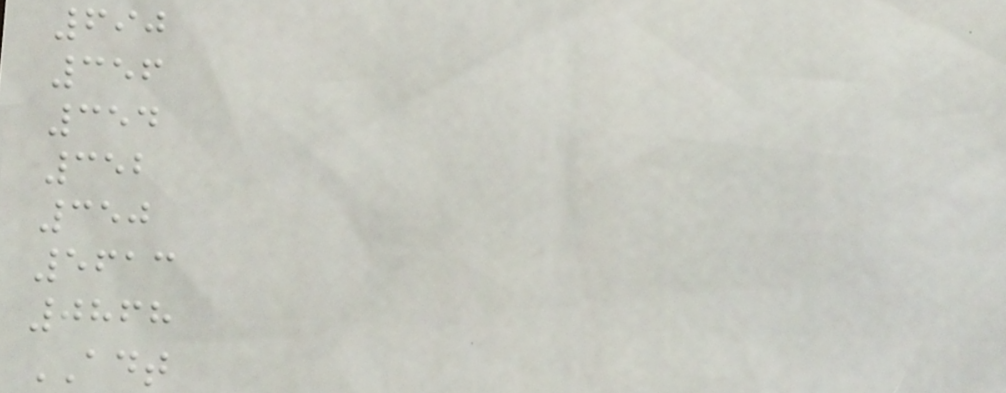690
356
354
352
350
5613
0868
ADT
